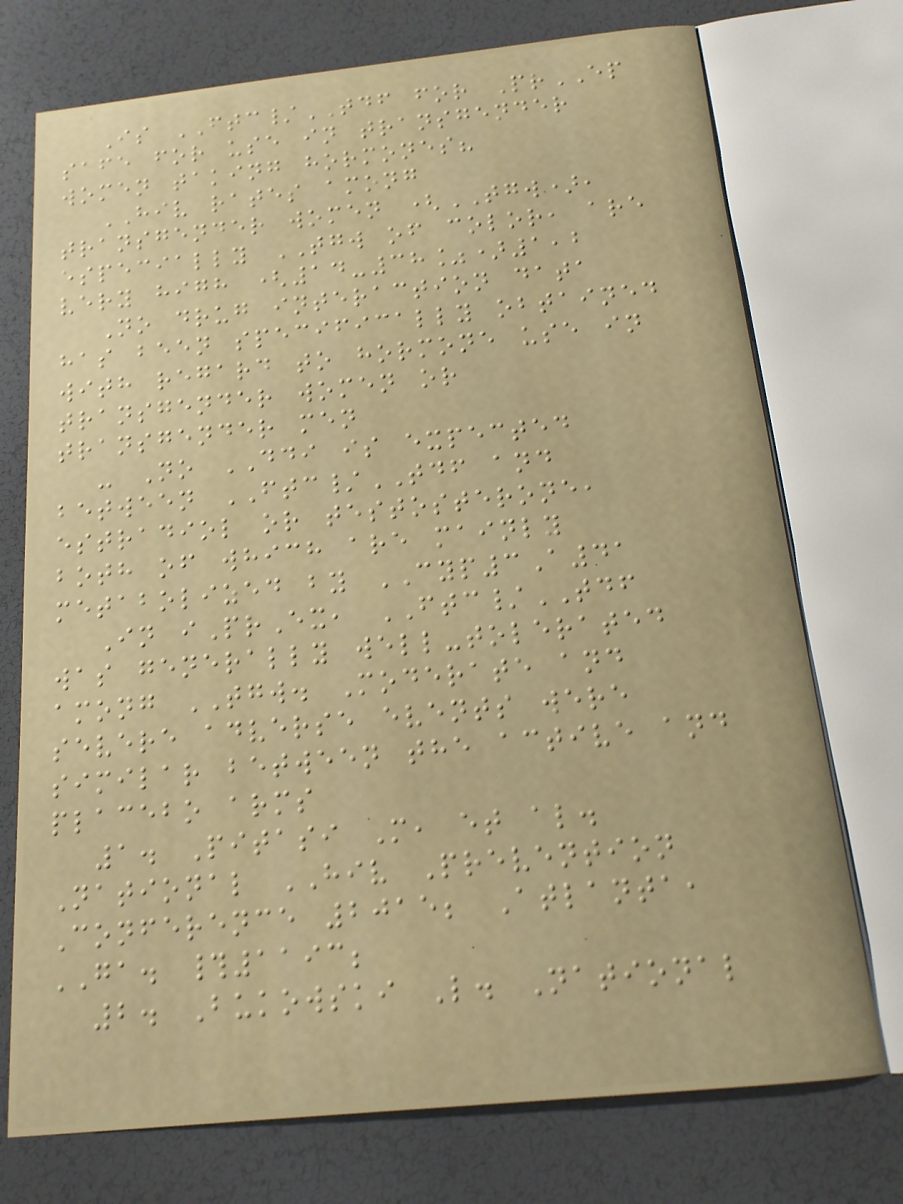Is FTC/TDF for PrEP
safe for use in transgender
women taking hormones?
HIV rates among
transgender women (TGW),
especially TGW of color, are
very high (14-38%)1,2
No drug interaction data
has been specifically obtained
with regard to hormone use in
transgender women or
transgender men
- No DDI is expected
between FTC/TDF and
estradiol or testosterone,
both of which are mainly
metabolized by CYP3A41
In iPrEx, FTC/TDF
was generally well-tolerated
among TGW. Moderate and
severe adverse events were
similar between the active and
placebo arms
1. Pitasi M, et al.
National HIV Prevention
Conference 2015; Atlanta,
GA. #1193;
2. Bukowski L. National
